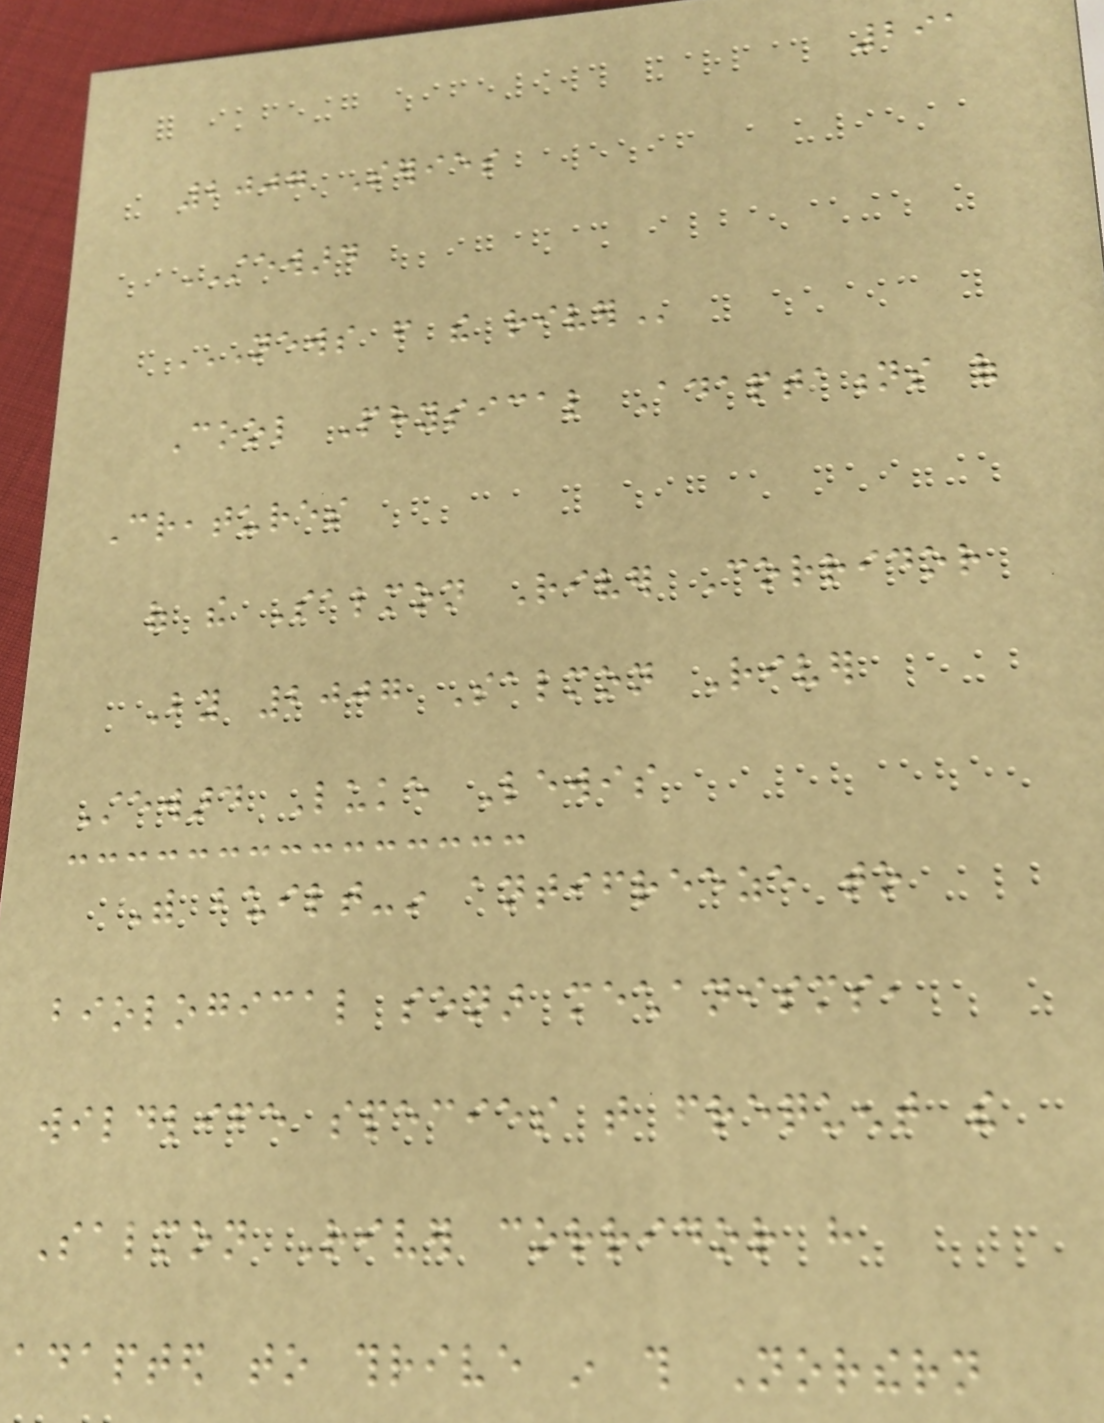291
2007 Series
STEWARD
NEWS FROM THE RIVER
Cool Physical Adaptations of
Creatures
of the Salmon River Corridor
By 2007 Salmon River
Steward Luke Lewis
With built-in antifreeze to
biological sonar mechanisms,
wildlife species that frequent the
Salmon River corridor have
adapted to thrive in this Northern
